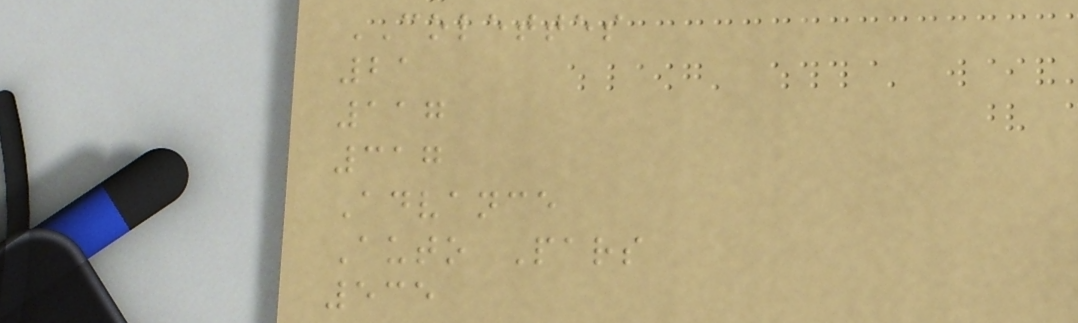COLETTES
21
117
317
Advance
Auto Pars
535
